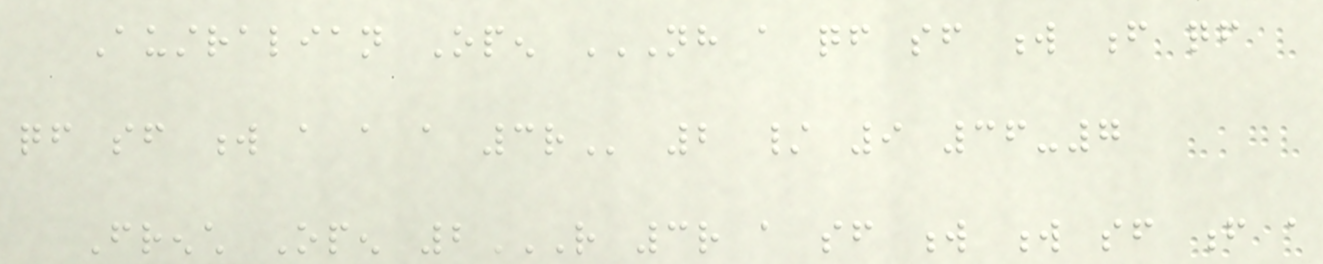Australian Open NH A QF SF W F QF
QF SF W A A A 3R 2 / 9 36-7
French Open 2R 3R A SF W W SF F A
